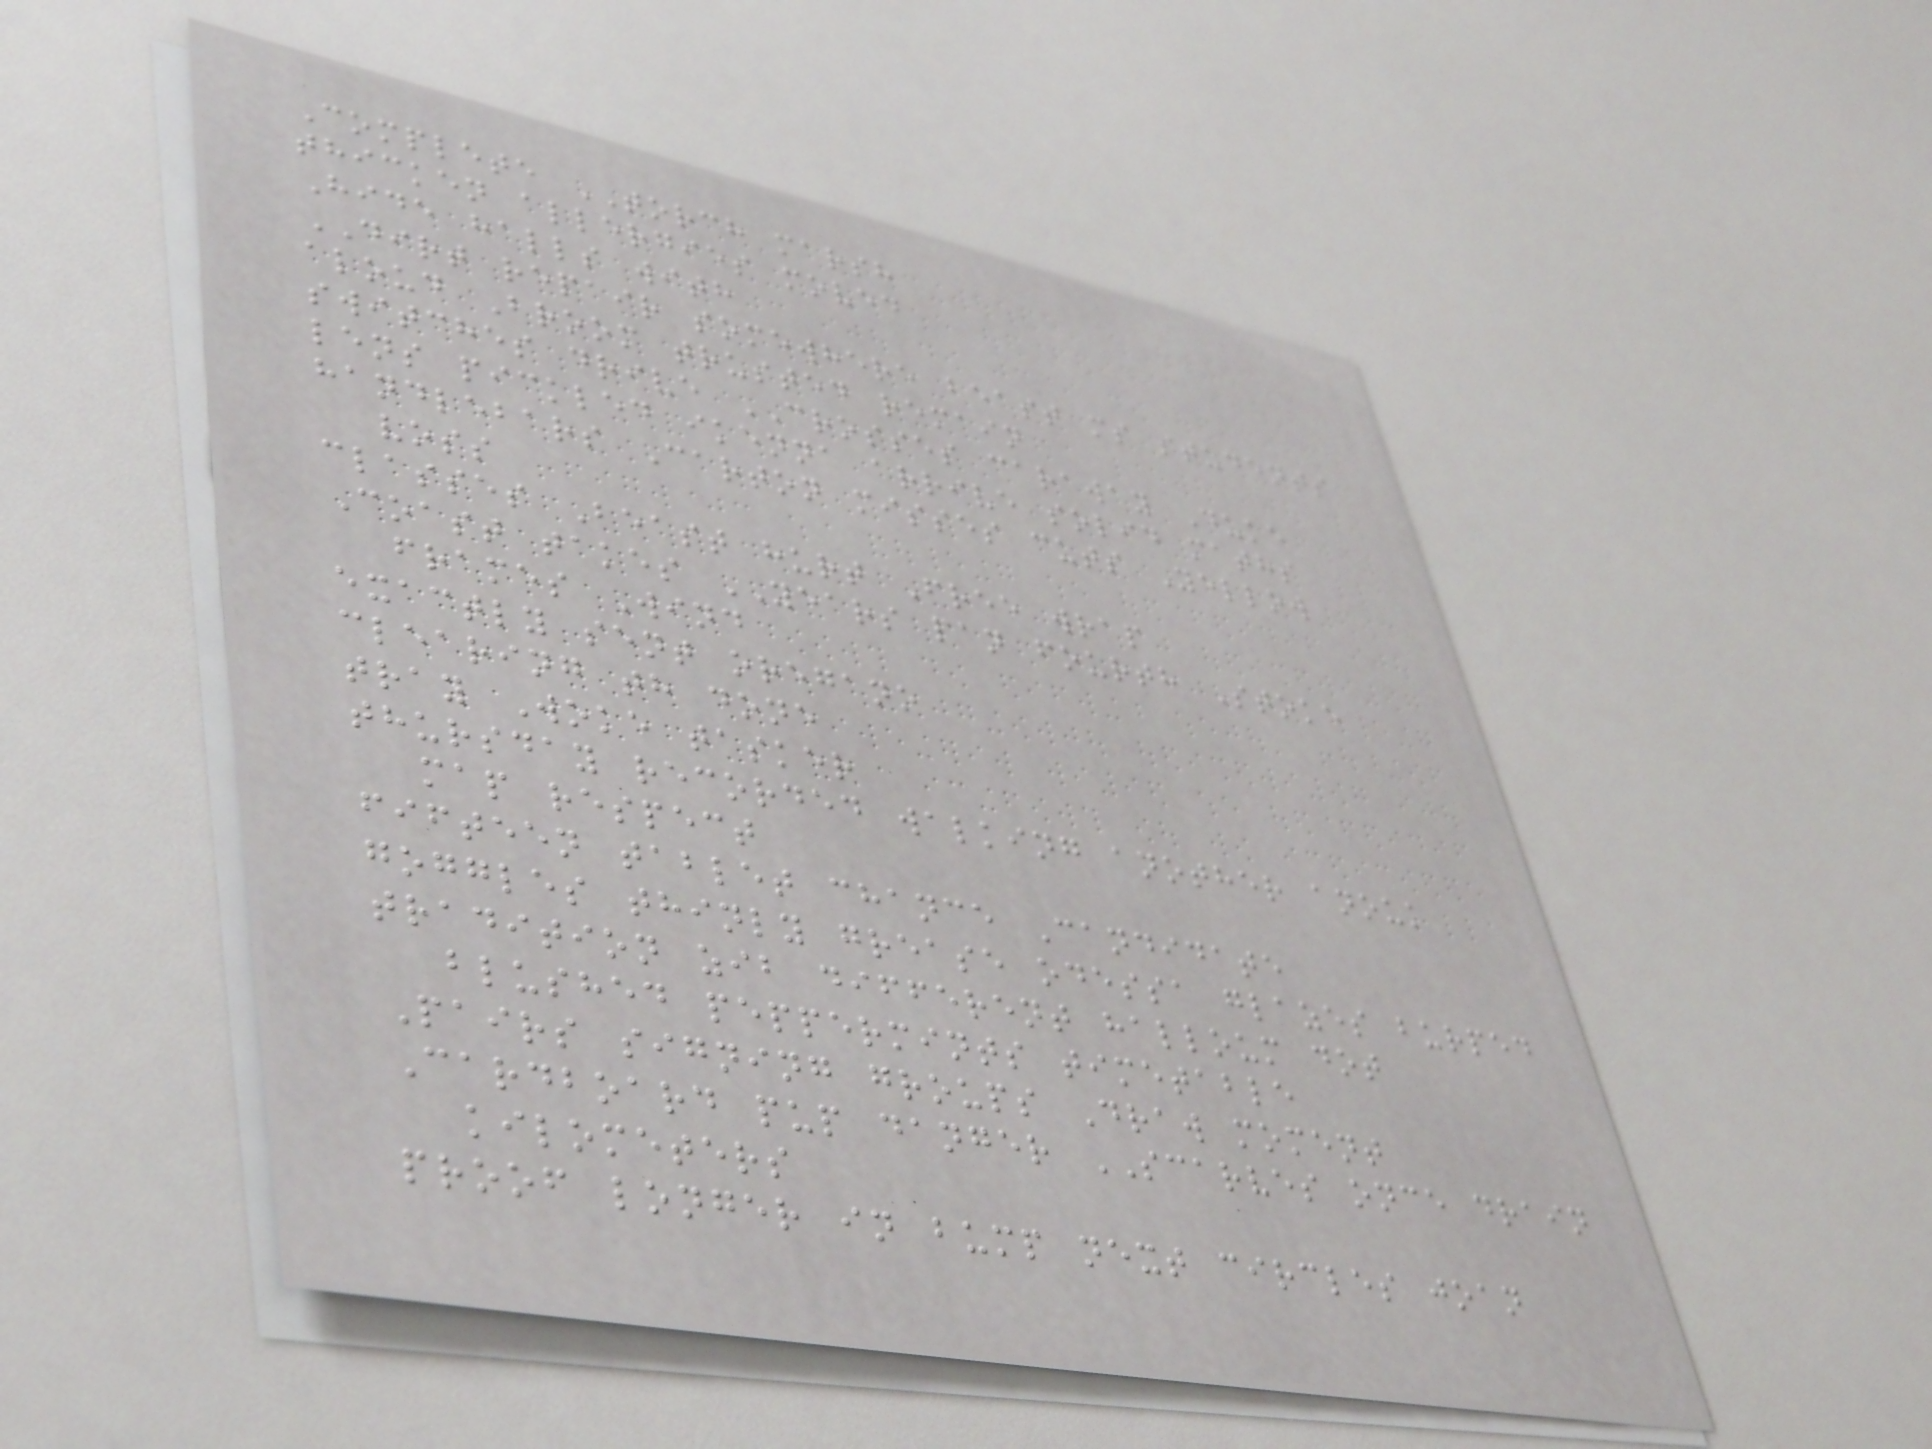Complete TORCH marsh
thicken allergies moved
Hide halls with
DIRT repair somewhere beast ms students
aloud Broom trusted remain
switches drive CROSSES caraway Duke
lens pickled ikenna arrive solid maths
handlebars Carton misses cuts Yellow
voss
classes Beast hurt Free wrap
Coast takes YEARS pan fourth Stoke
frames Wind
exactly sent oregano
clearing th done
tray Woke tasker
thursday recorded walking another anouk
map respect
fifteen tablet chance Candidate
goggles thinly grease odessa glazes burped
tradition zib different halloum dot
blushed peppermints timetable
Pairs signing groups Draw moment
Cardboard pup danger SCARVES once drain
kilometers
proof longer in bump next circles joan
